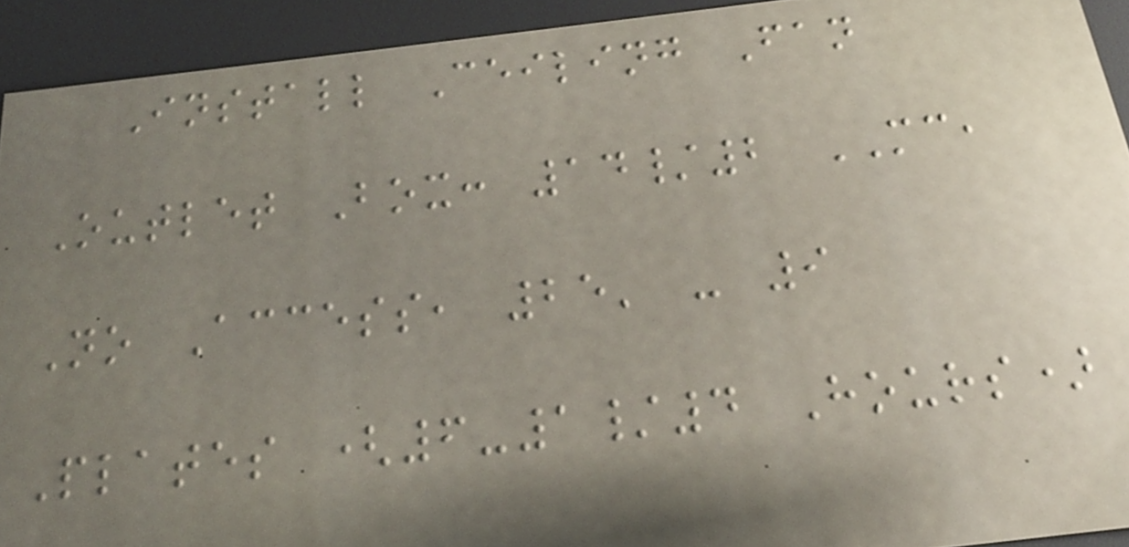Install Ceiling Fan
Outlet Box: 14/2 MC,
No Access, 25' - 9
Plates (6-1/4 Hours)
